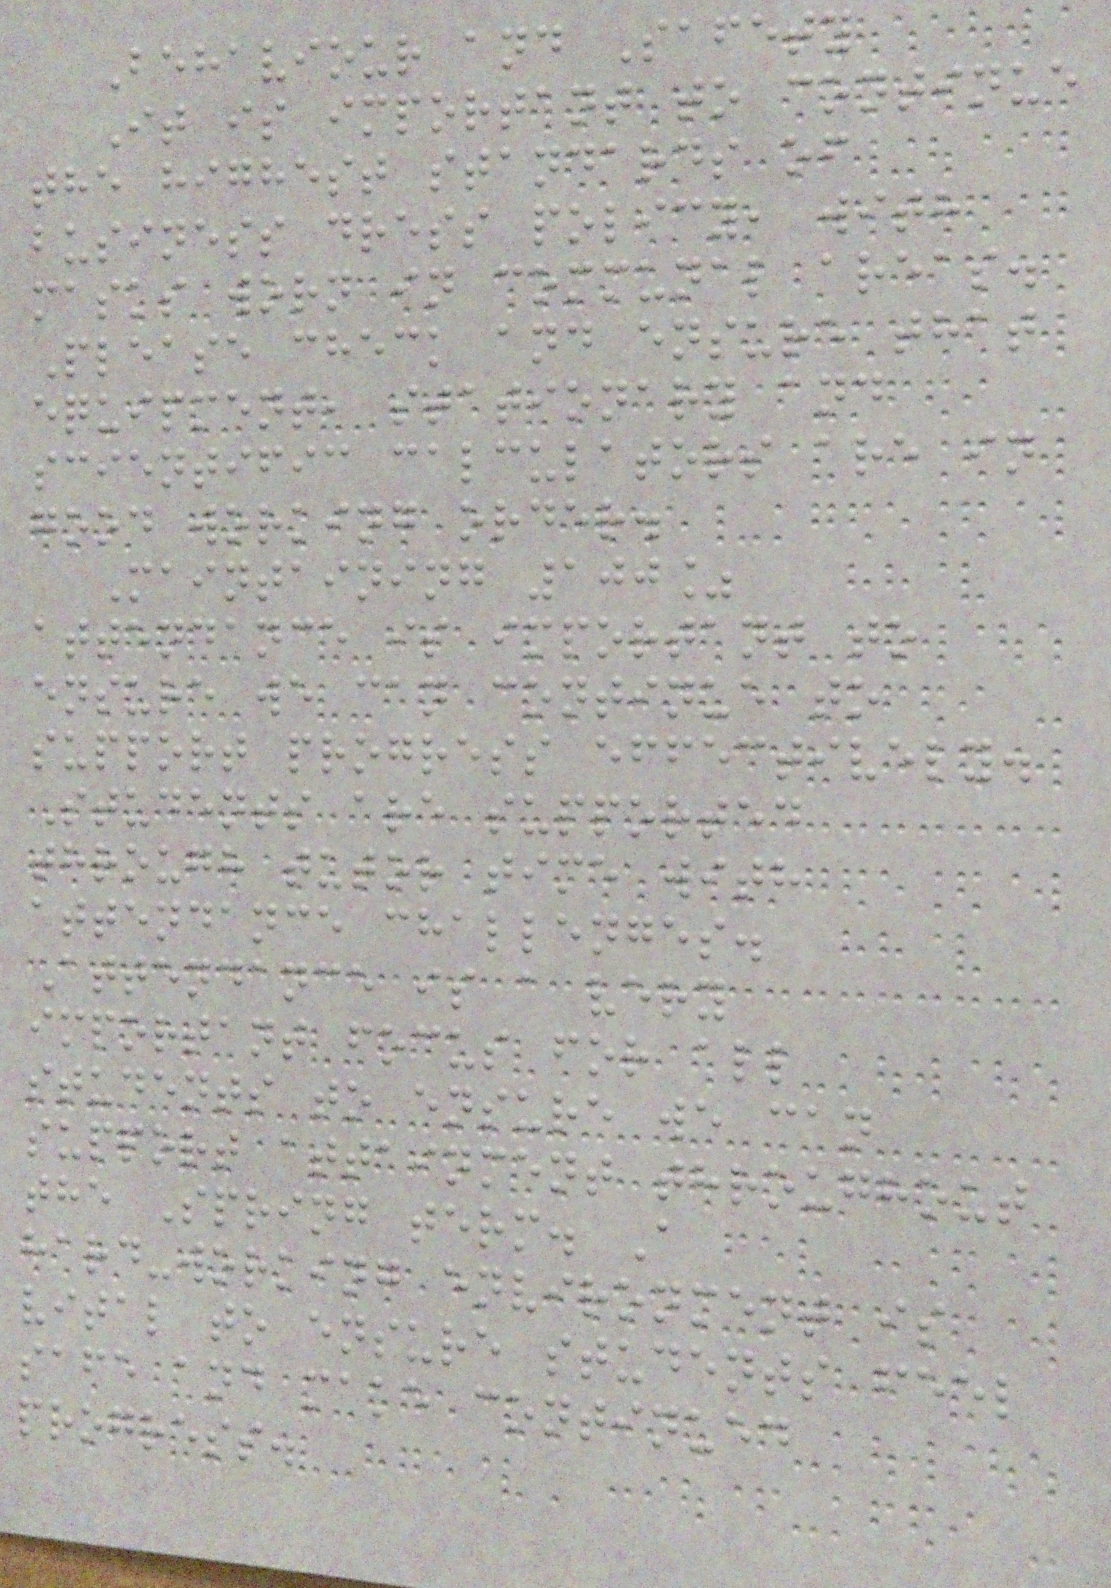Behaviour and Safety
It is important to continue
the highest standards of
business dress policy, with
masks worn in communal areas.
Please check and ensure that
equipment, stationary and
scientific calculators are in
good working order.
Maintaining 100%
attendance is important to
ensure we can continue to
support progress effectively.
Students are supported
through tutor time with
attendance challenges.
Attendance is a very
important focus for all
students to ensure we can
support attainment throughout
the Spring term. A
hard-working environment is
vital to ensure students feel
safe and make continued
progress.
